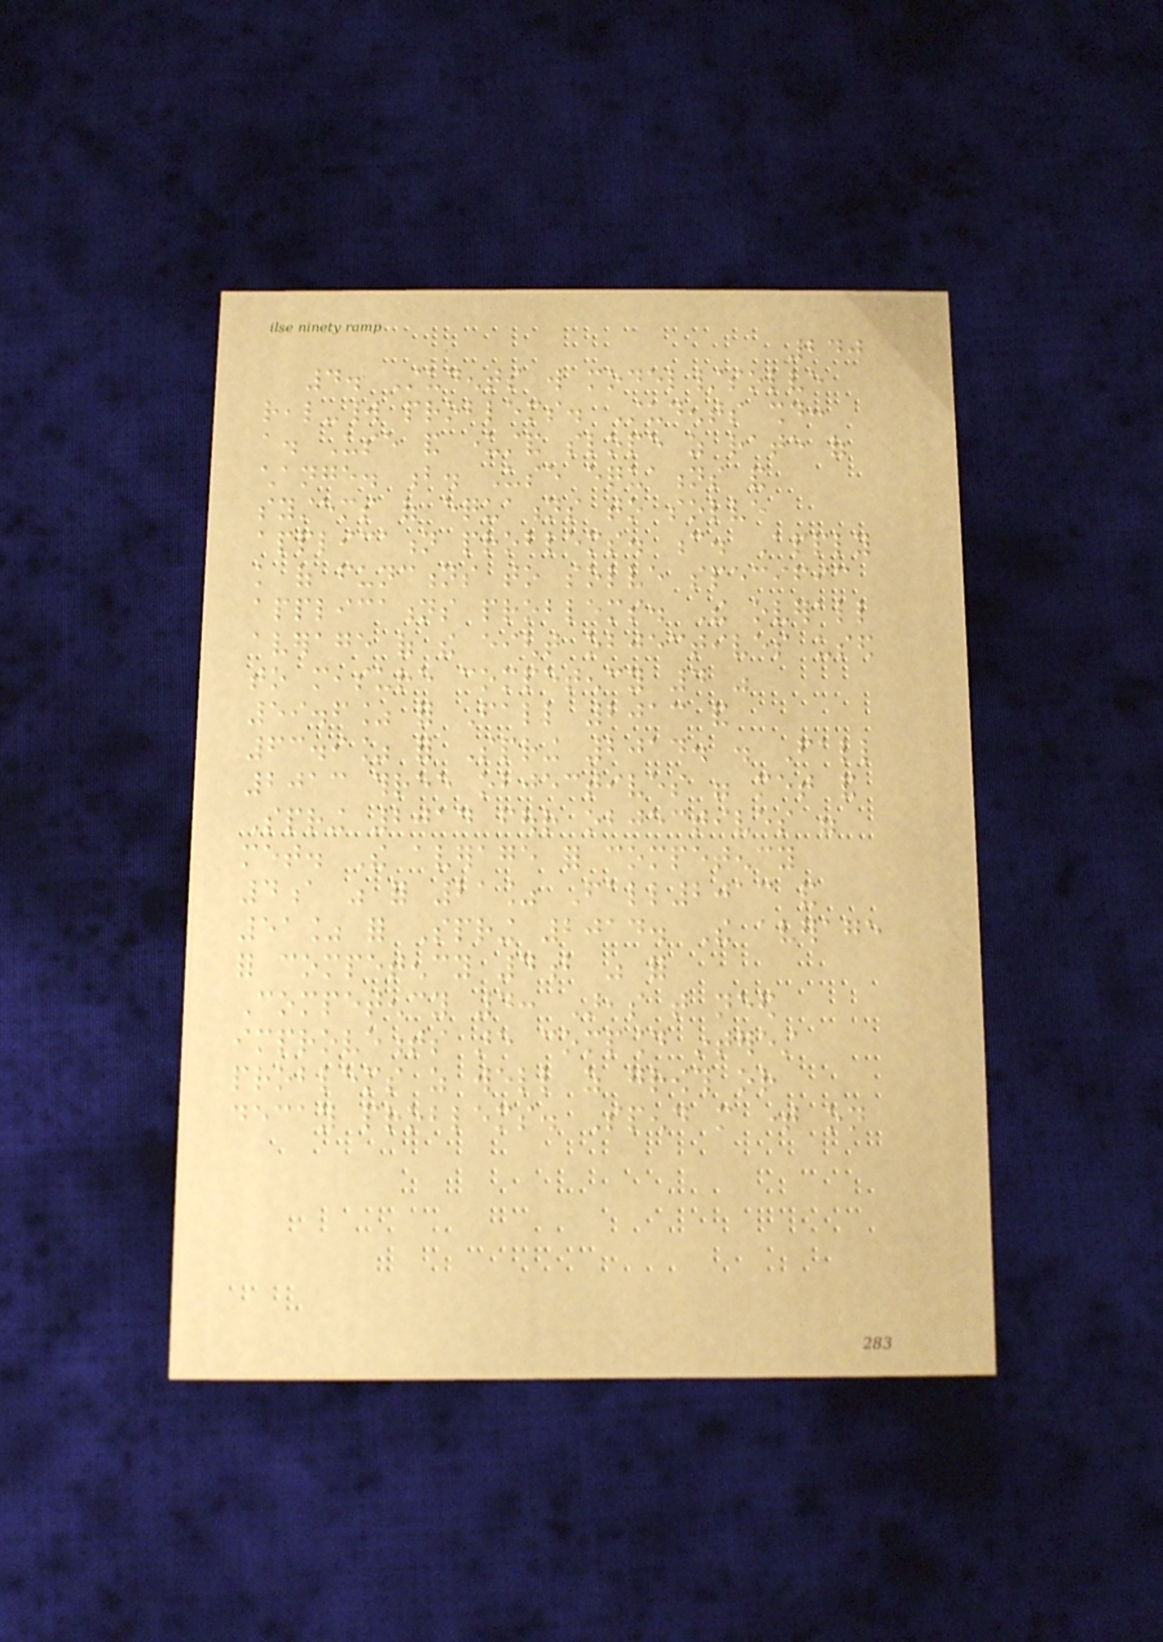240
4. Students will model/solve
real-world problems. Students should:
a. Use and understand slope as rate of
change. b. Use equations and
systems of equations to solve
application problems. c. Apply
knowledge of functions to solve specific
applications problems. The overall
average of the eight objectives used
to measure competency 4 was
59.6% for Fall 2013 and
63.9% for Spring 2014. . Fall
2013 three objectives were met and
Spring 2014 four objectives were
met. The average for competency
4a was for 21% Fall2013 and
51% for Spring 2014. The average
for competency 4b was for
Competency 4: Areas that need
improvements are compound interest
problems as well as growth or
decay problems. Spend more time on
